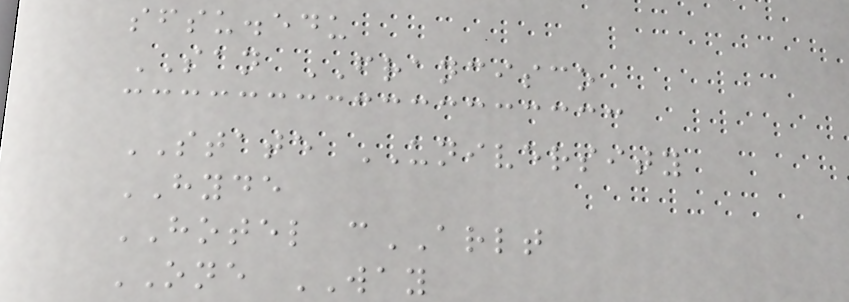sfsu.edu
SAN FRANCISCO
STATE UNIVERSITY
HYDE
HOTEL cARLT
ONE WAY
